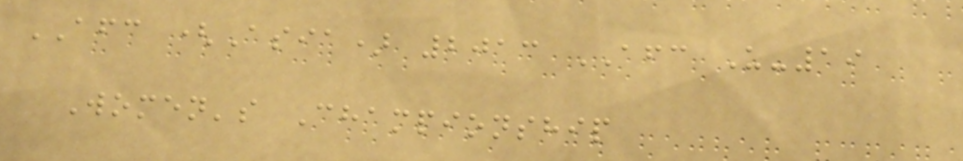AFC (Asia) 2013 AFC U-19
Women's Championship
